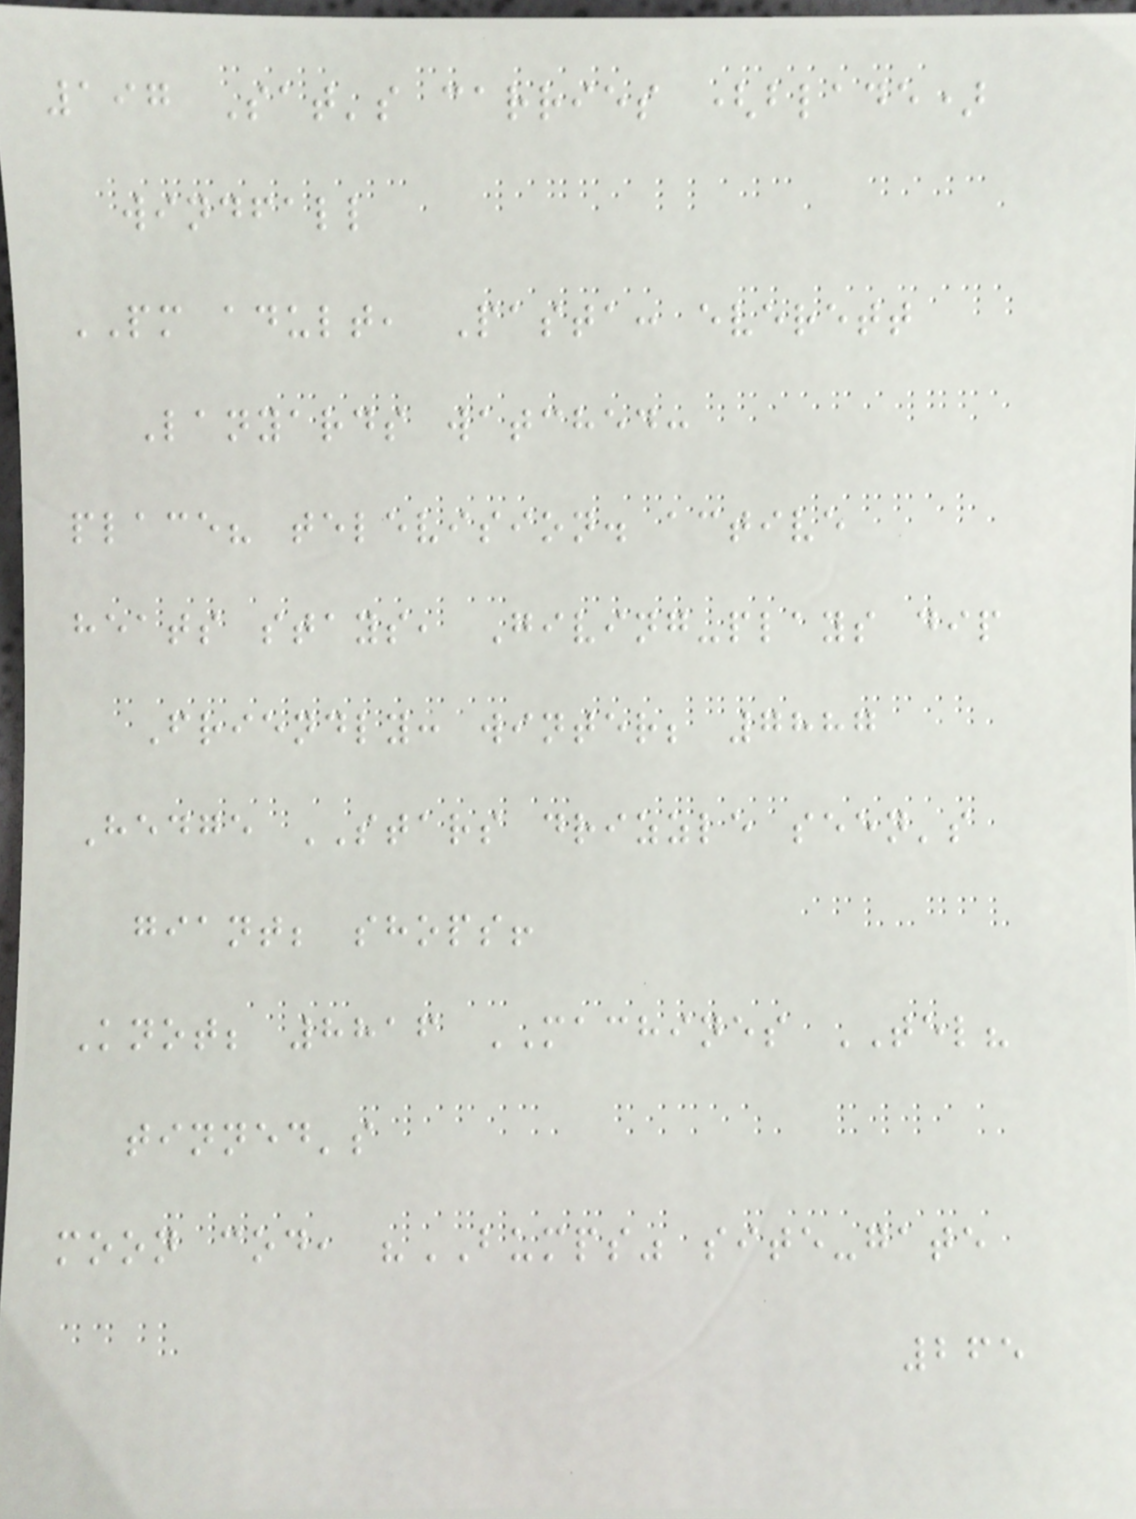197 Sat's carries (blade)
windfall
PM adult, Pasta: everett
Lanyards watched:
place? television. active
heats stays, Giving-plays dip
Friendly: winter; 7887
Hedge STARS drizzle seen's
giant; shops!
Knot; 8816 MACHINES TEL?
tinned's
moon cod, "BUMPS" site-gate
265
